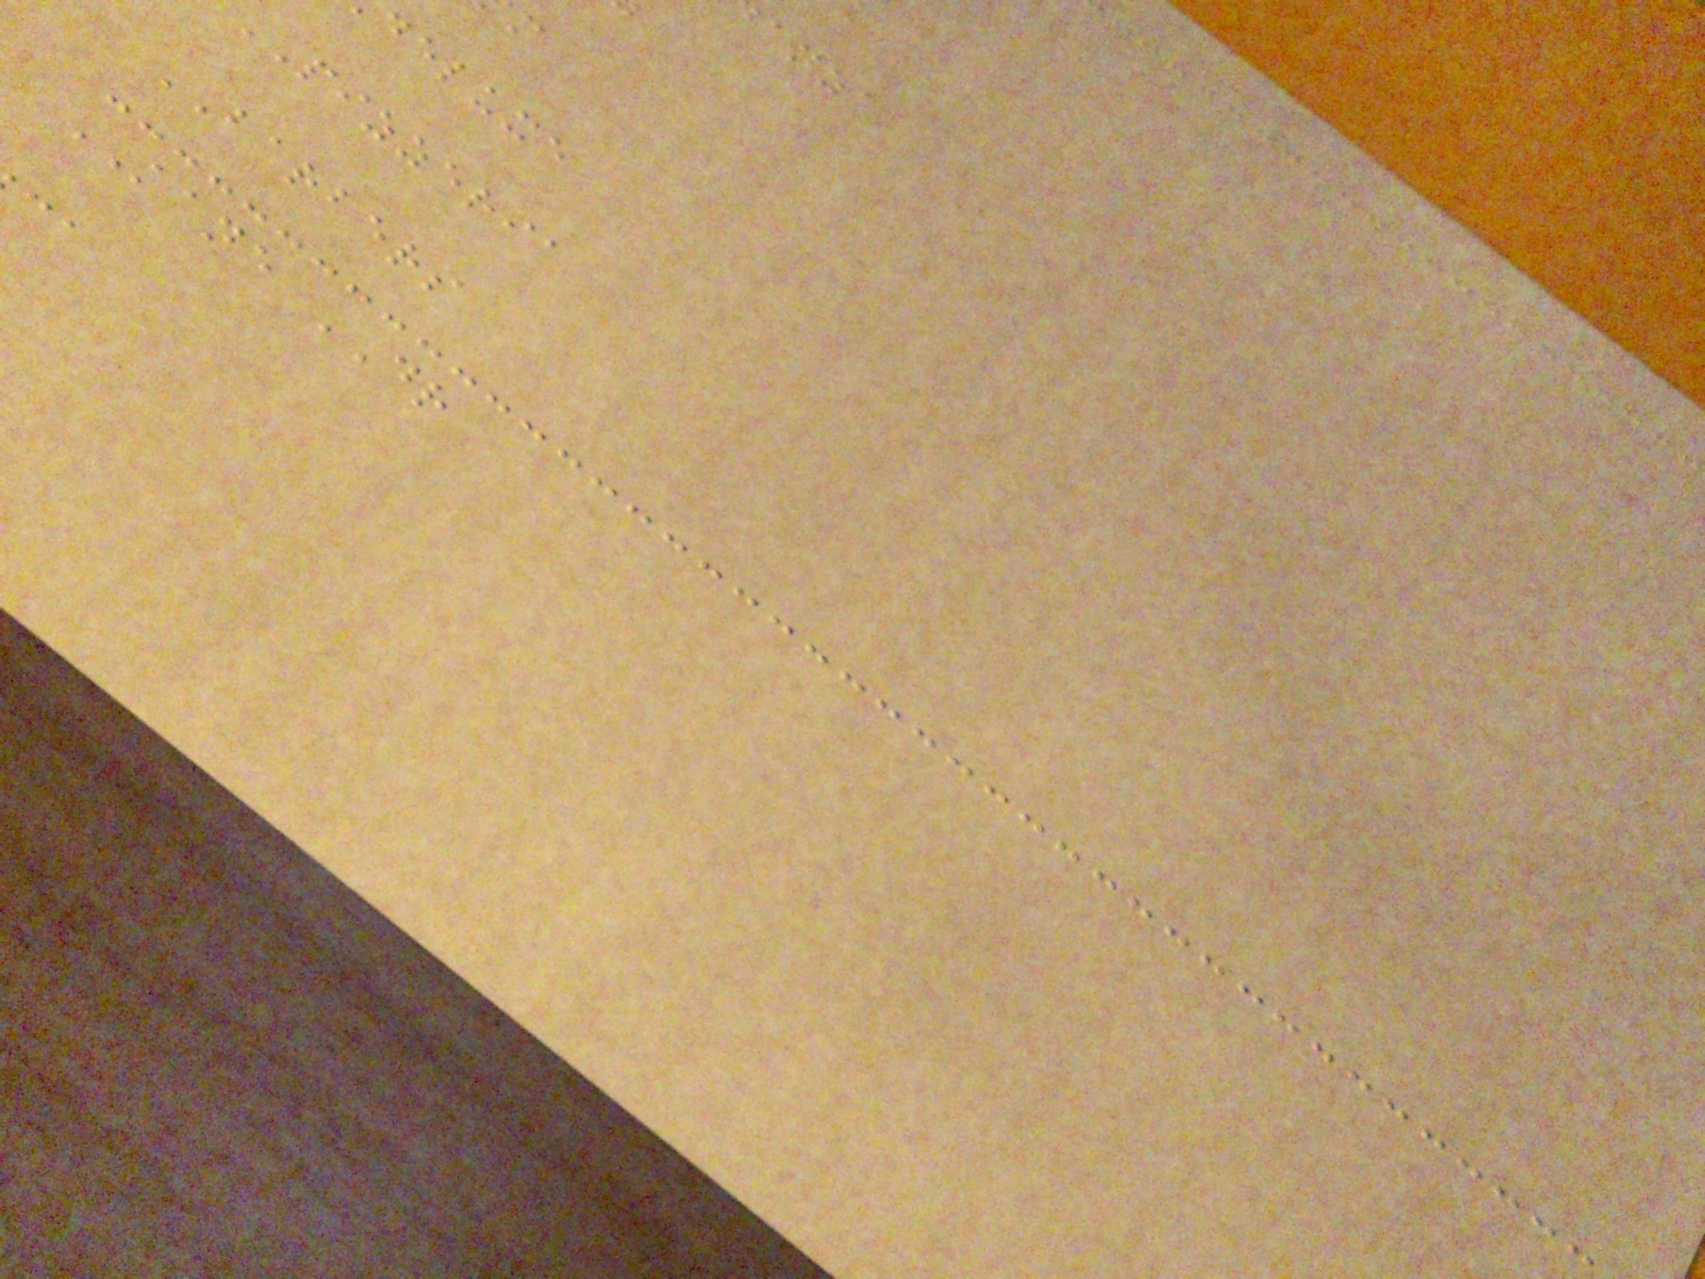anza
deluxe
PIZZERIA
BARBERS
KANE DR
